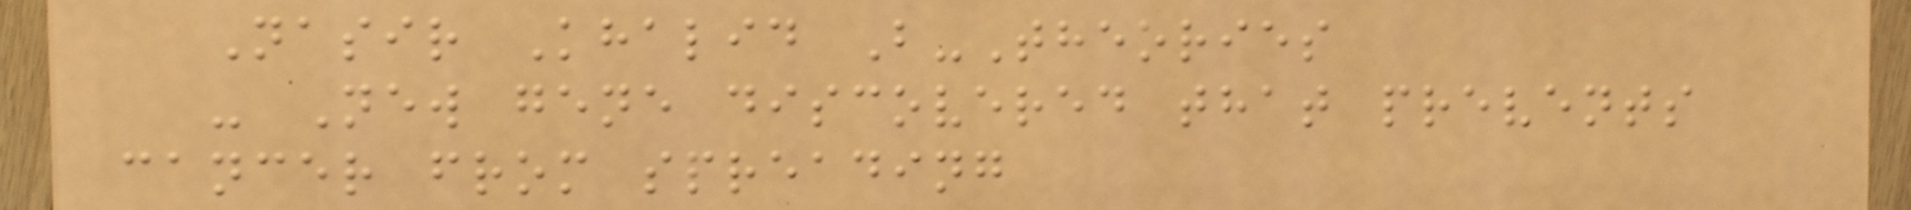Nasir Khalid B-Theories
- New gene discovered that prevents
cancer from spreading
